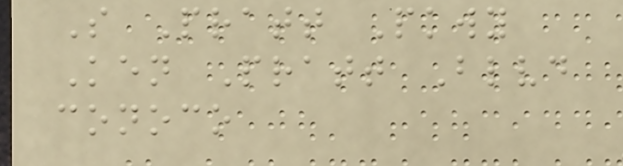S Pratt Pkwy
Ken Pratt Blvd
conoco
